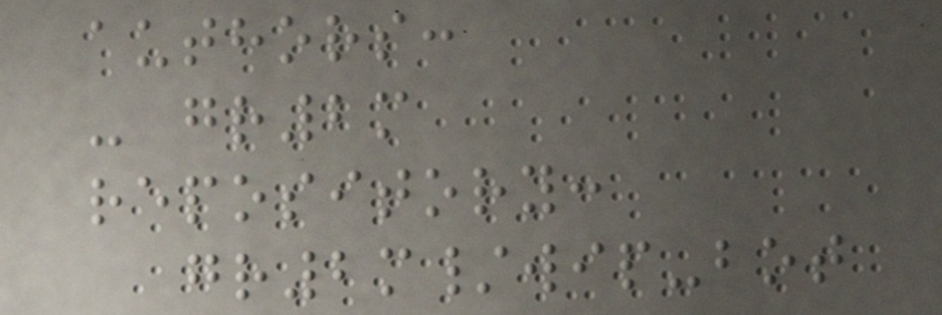authors:
- gr2m
repository:
gr2m/wip-bot
